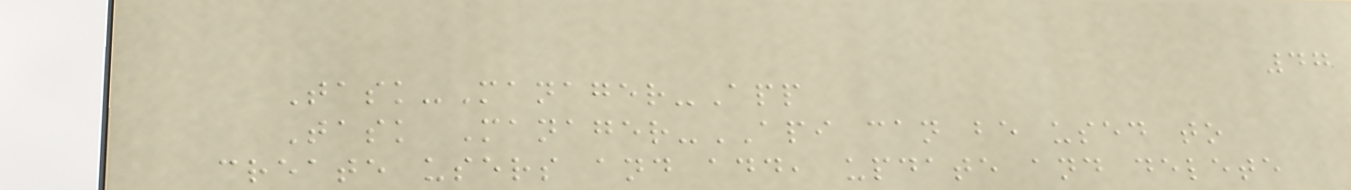47
Task-Manager-App
Task Manager-API can be used to
create users and add, update and delete
